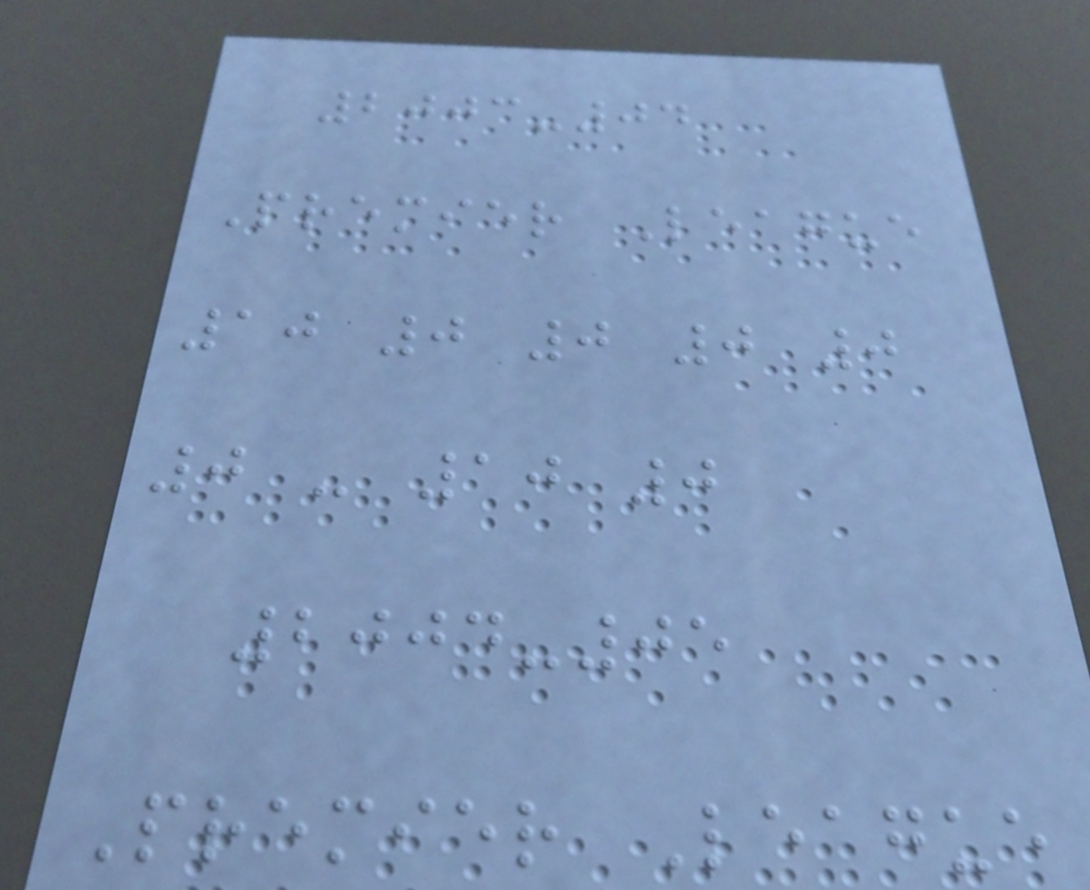2003-04
Premier League
10 0 0 0 0
0 - 10 0
2004-05
Premier League
